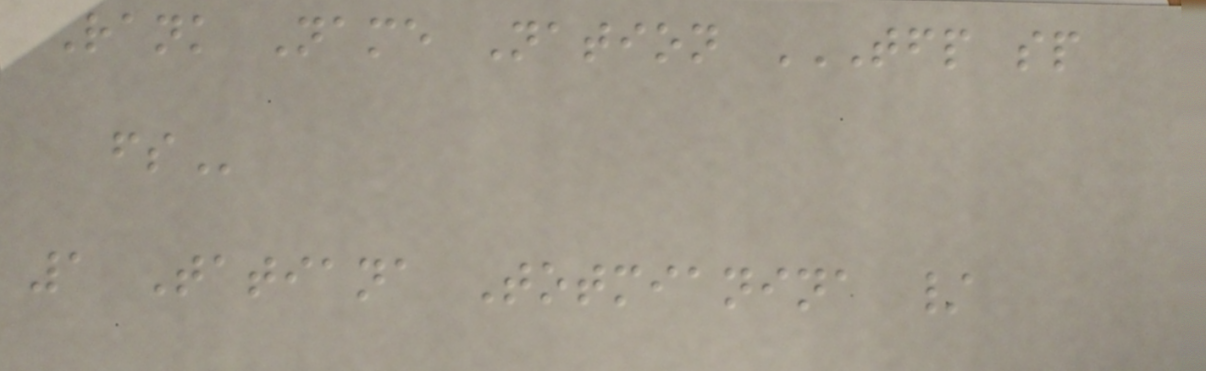Rank Name Nation TFP SP
FS
1 Tatiana Totmianina /
